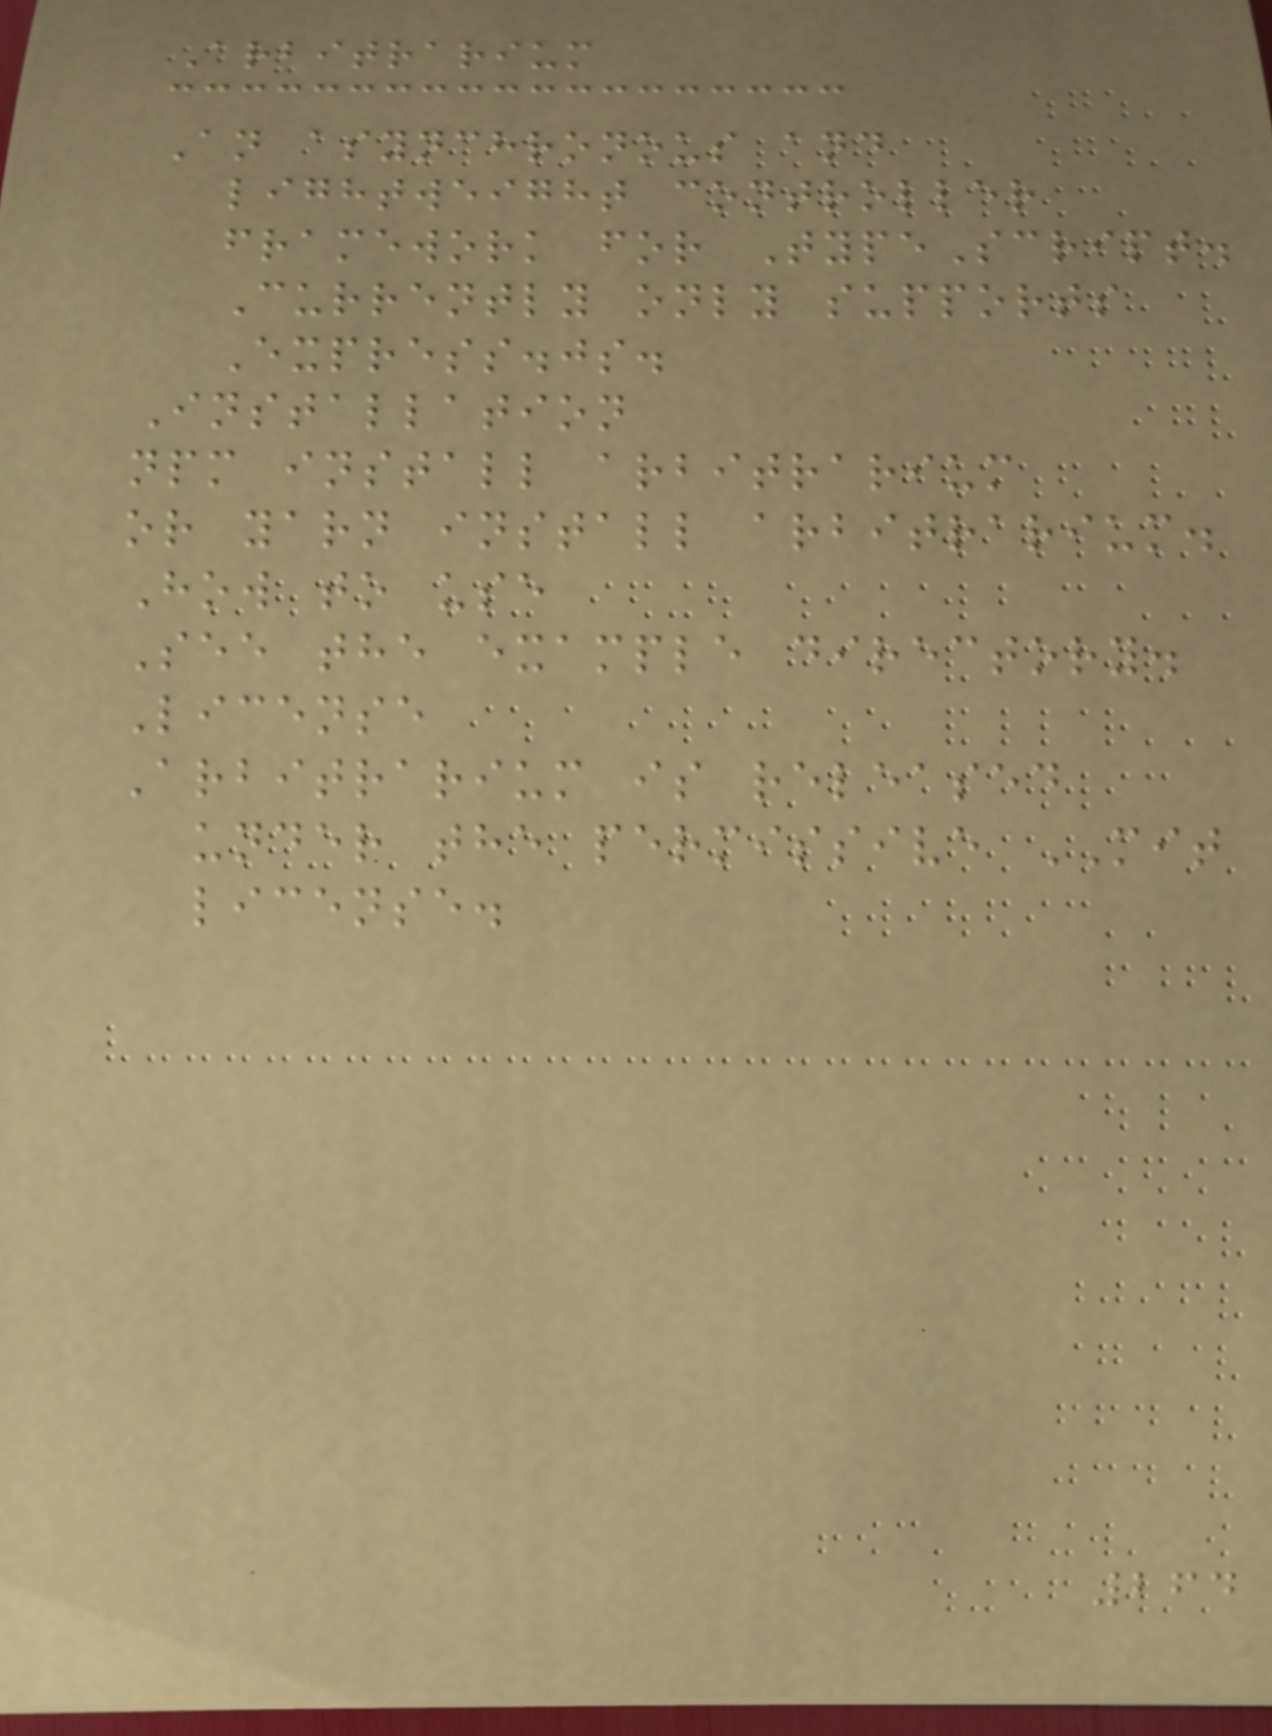Arbitrarium
An asynchronous and
lightweight controller
framework for TypeScript.
Currently only supports
Express.js.
Installation
npm install arbitrarium
or yarn install arbitrarium.
How to use
See the example directory.
License
Arbitrarium is released
under the permissive MIT
license.
264
